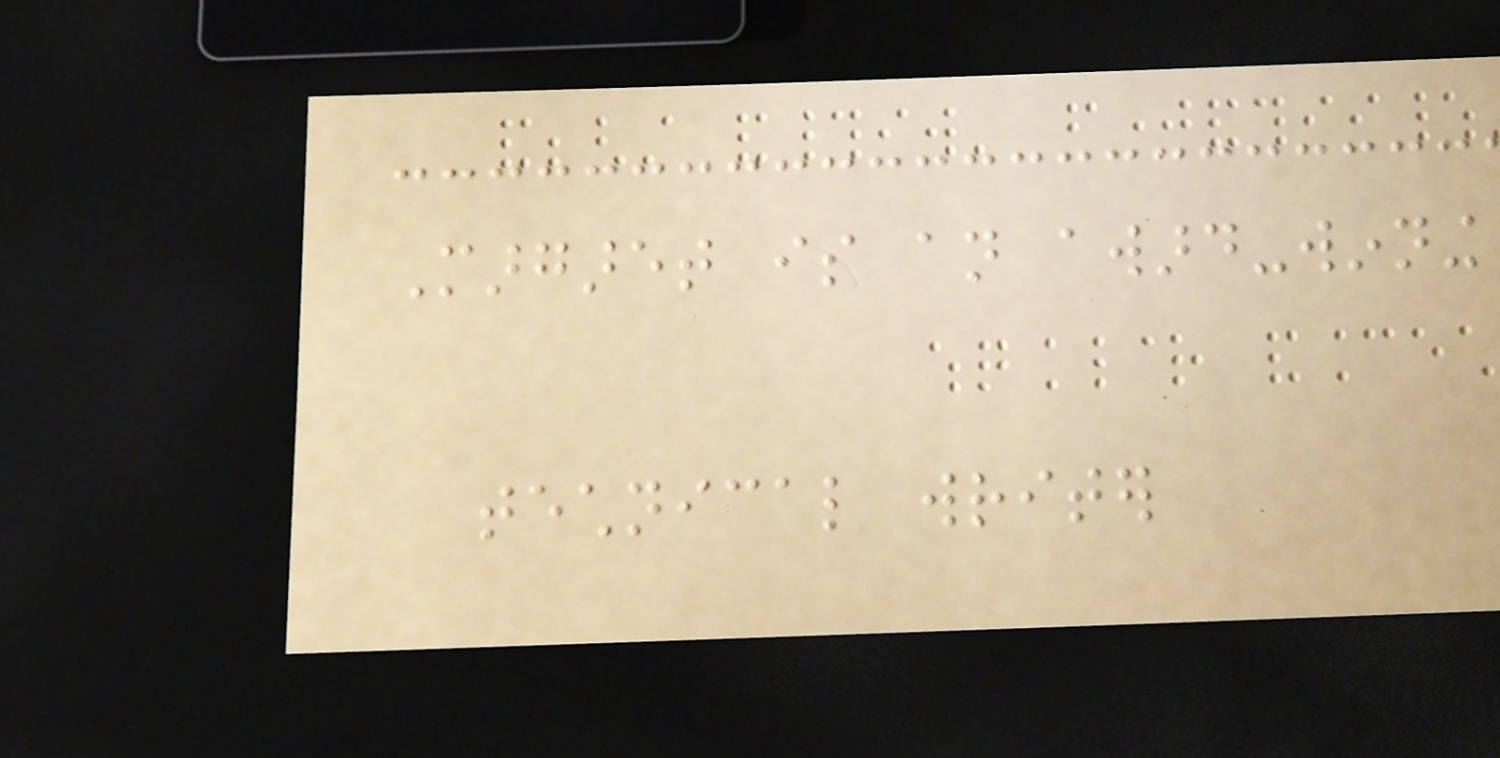Margaret is an award-winning
technical writer
